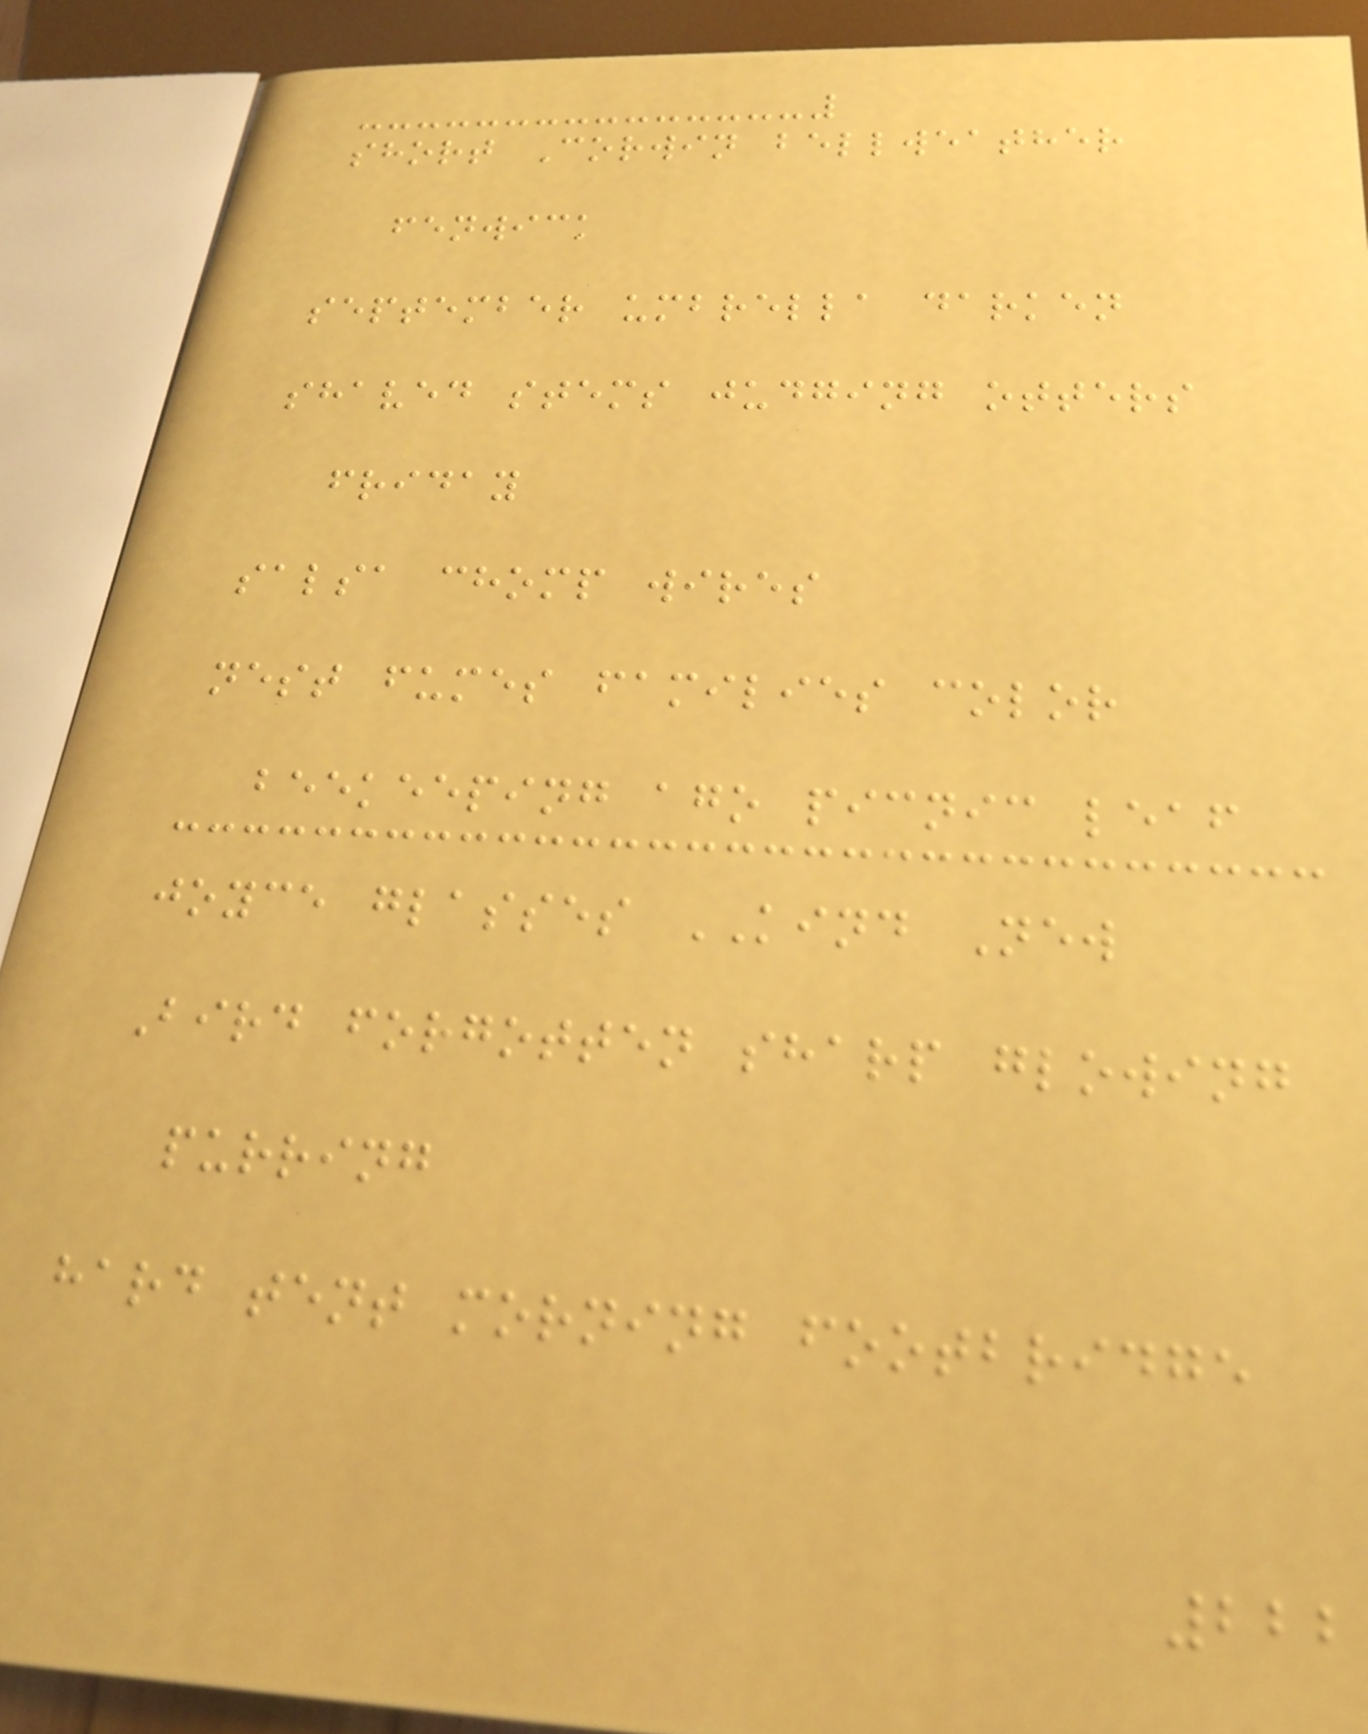short Corwin bellweather
fenwick
september umbrella darken
shaved stems judging otters
friday
salsa chomp wires
nest fumes families color
beekeeping ago picnic leaf
joyce glasses KIND New
Bird forgotten sharp glowing
purring
hard tent morning footbridge
222
